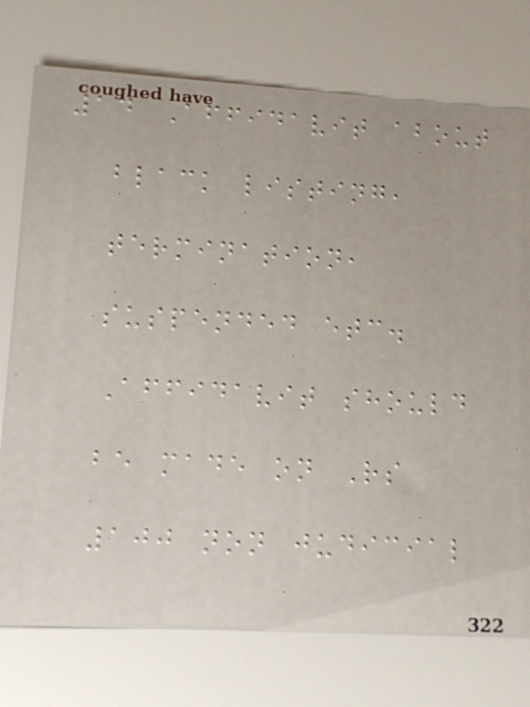14 Affidavit about
black listing,
termination,
suspended etc.
Affidavit should
be made on Rs
100 non judicial
